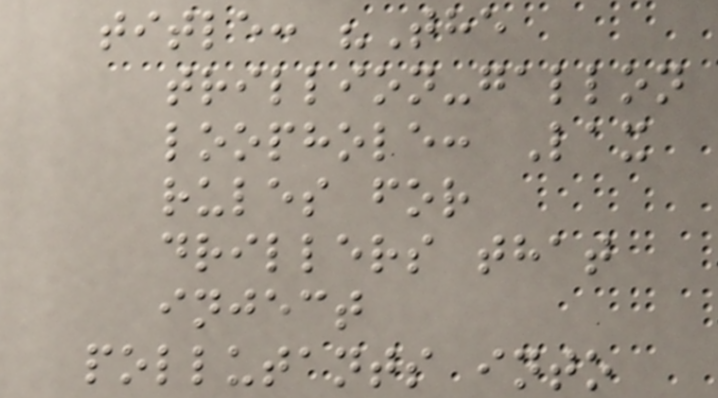title: "The
trillion-gallon
loophole: Lax
rules for
drillers that
inject
pollutants into
